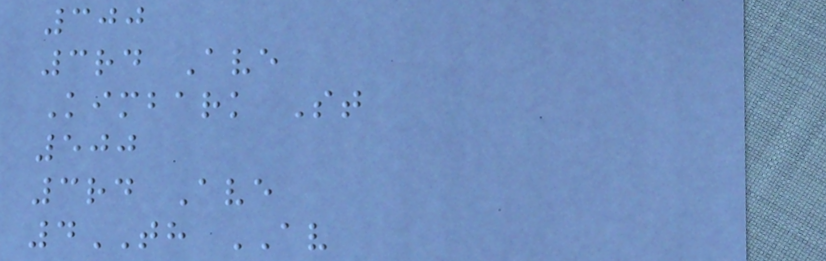300
3rd Ave
Kimbark St
500
3rd Ave
4TH AV
